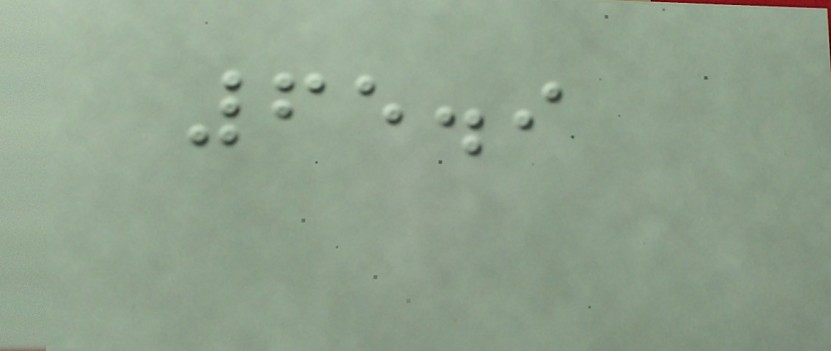65.9
